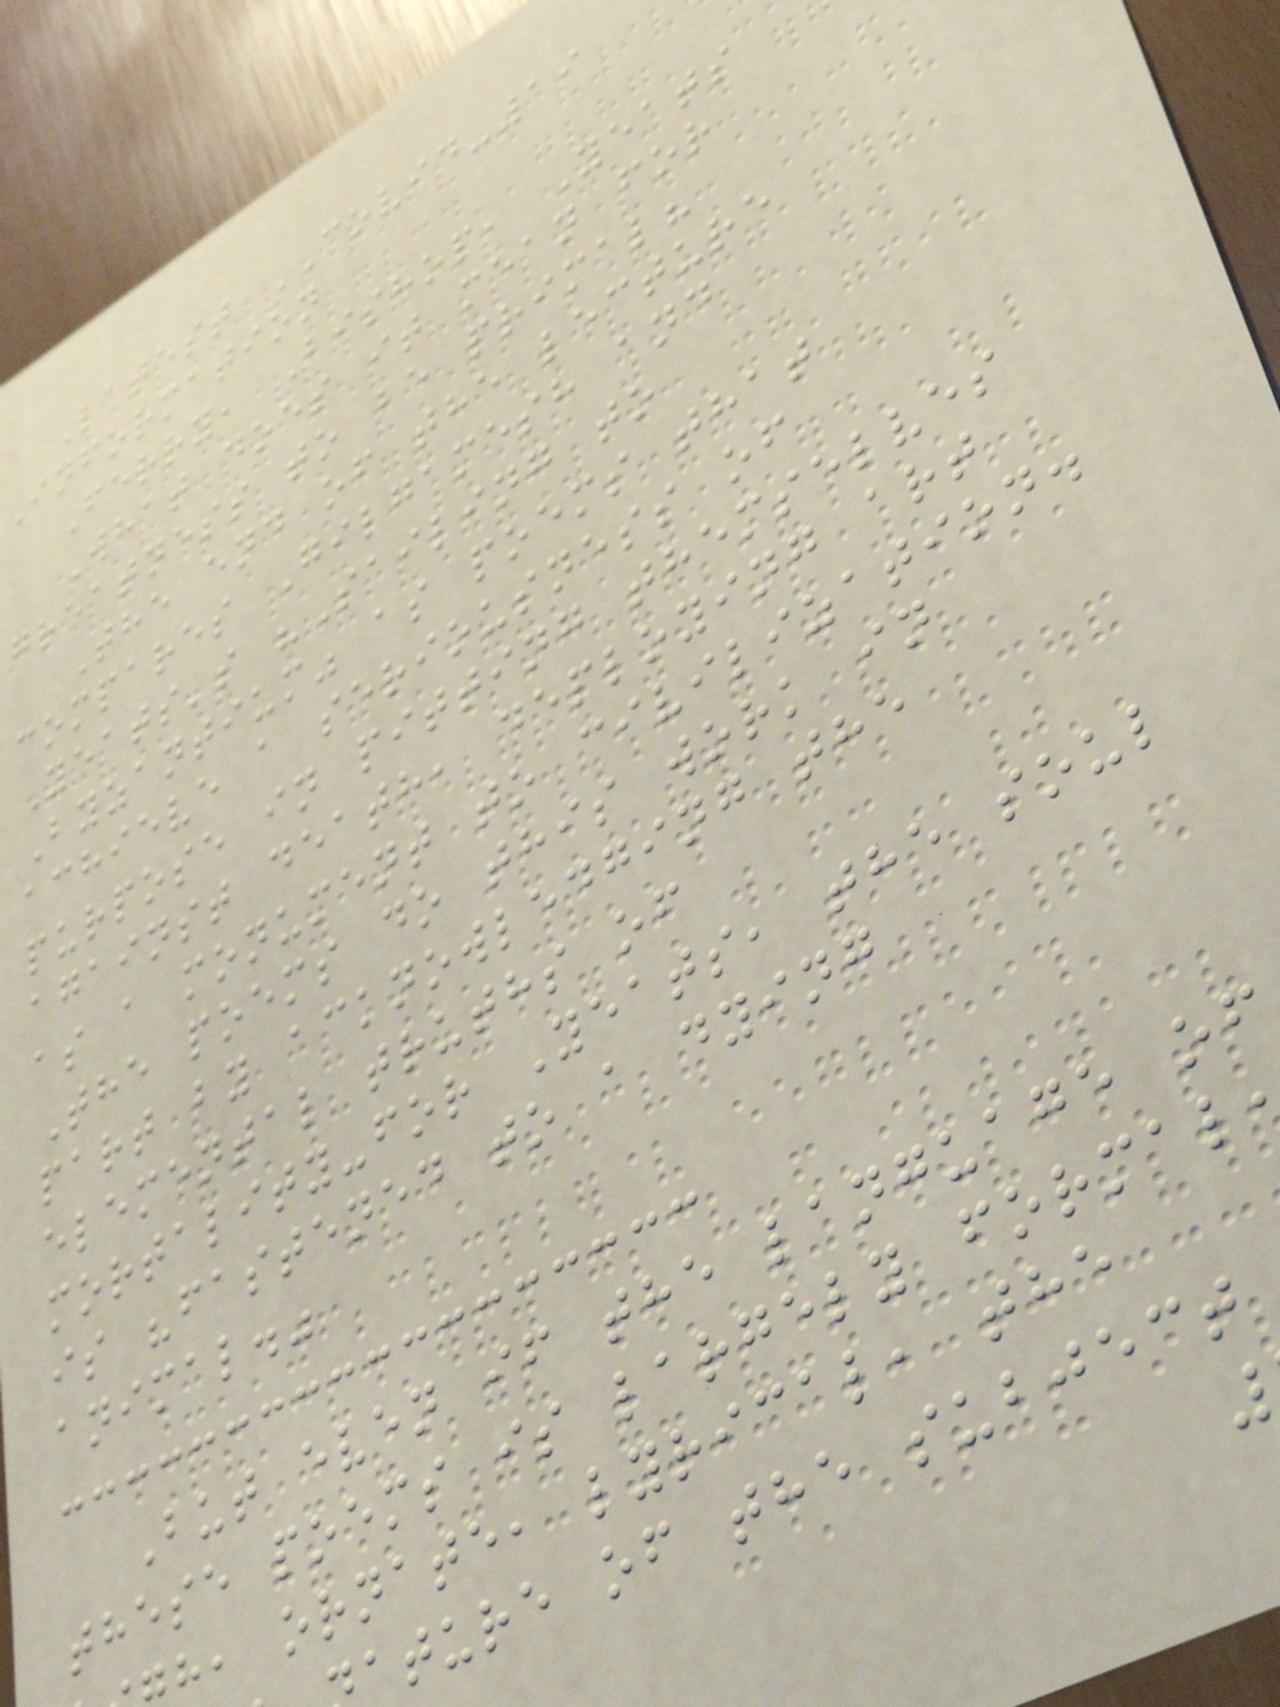Latest COVID-19
Information
Ferry, Bishop, Yeats
What does it mean for
greatness to be primal?
The end of the lecture
compares Gilgamesh and
Yeats's "Sailing to
Byzantium" as poems that
achieve a seriousness of
purpose in pitting themselves
against death, deploying art
as a monument to civilization.
The poems do this work in
part by acknowledging the
elemental truths of
mortality-for Yeats, the soul
is "fastened to a dying
animal."
But even if the language of
these poems is largely formal
h, ornate, lyrical, the
ature of the subject
